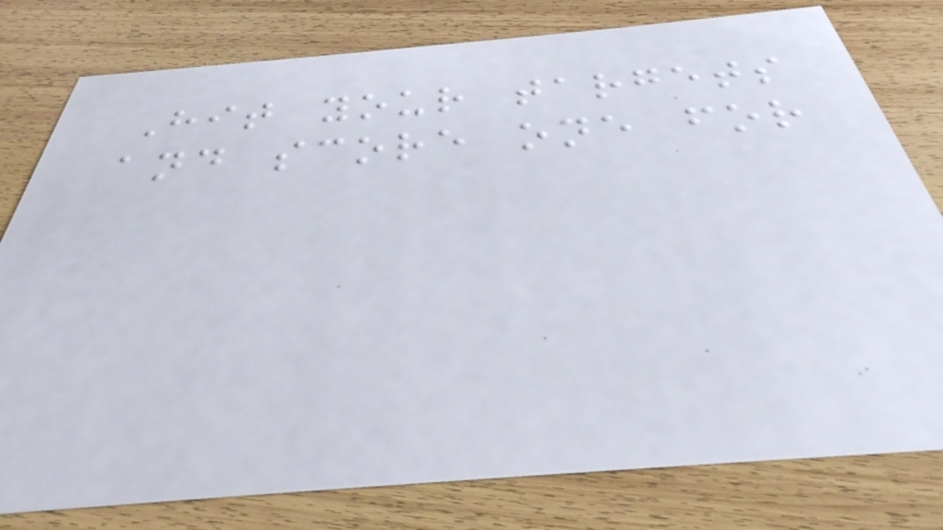Hit your targets
and score one for
